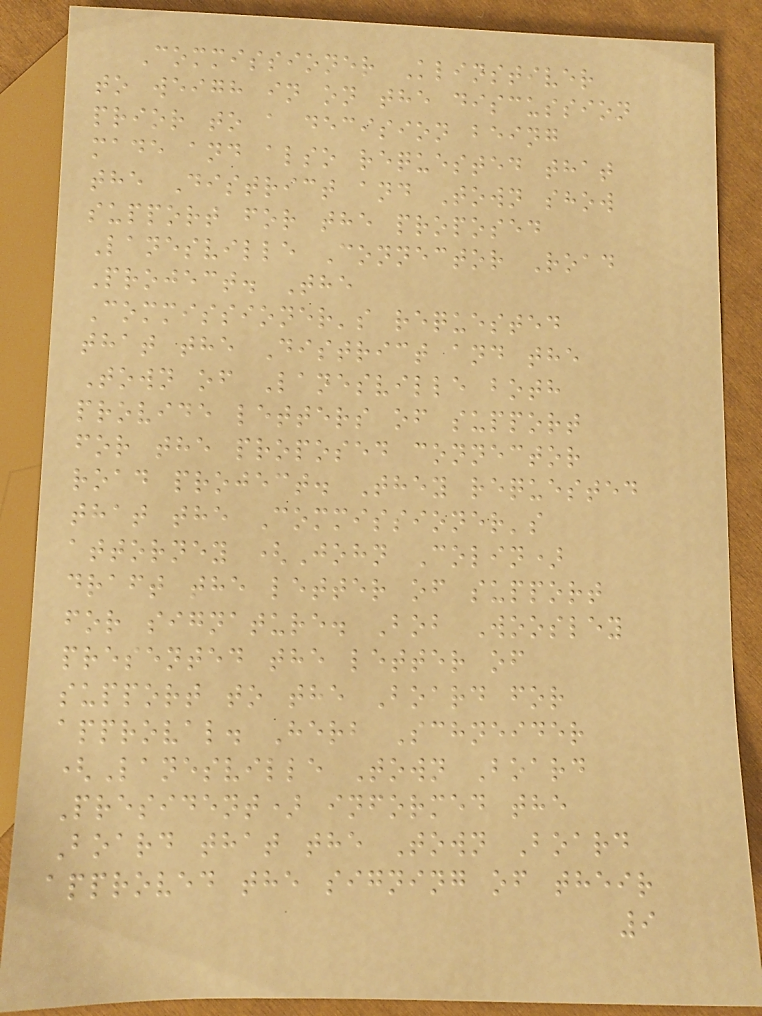Commissioner Klinstiver
to weigh in on the discussion
prior to a decision being
made and also requested that
the District and Town show
support for the proposed
Lanesville Connector Road
Project. The
Commissioner's requested
that the District and the
Town of Lanesville both
provide letters of support
for the proposed connector
road project. They requested
that the Commissioner's
attorney (John Colin)
draft the letter of support
for signature. Bob Woosley
presented the letter of
support to the Board for
approval. Herb Schneider
(Lanesville Town Board
President) informed the
Board that the Town Board
approved the signing of their
9
